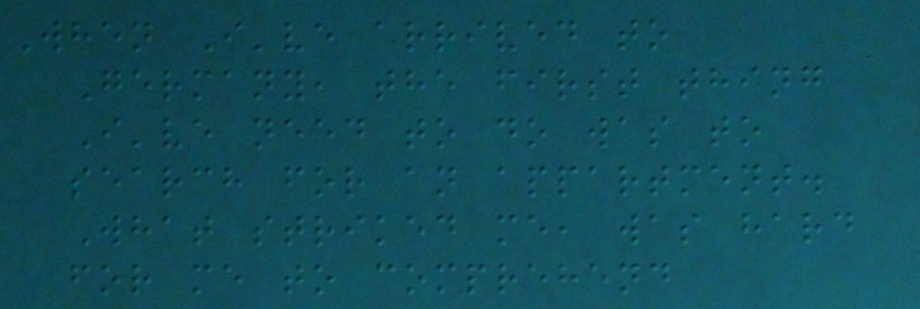When I've arrived to
Germany, the first thing
I've need to do was to
search for an appartment.
What striked me, was hard
for me to comprehend
